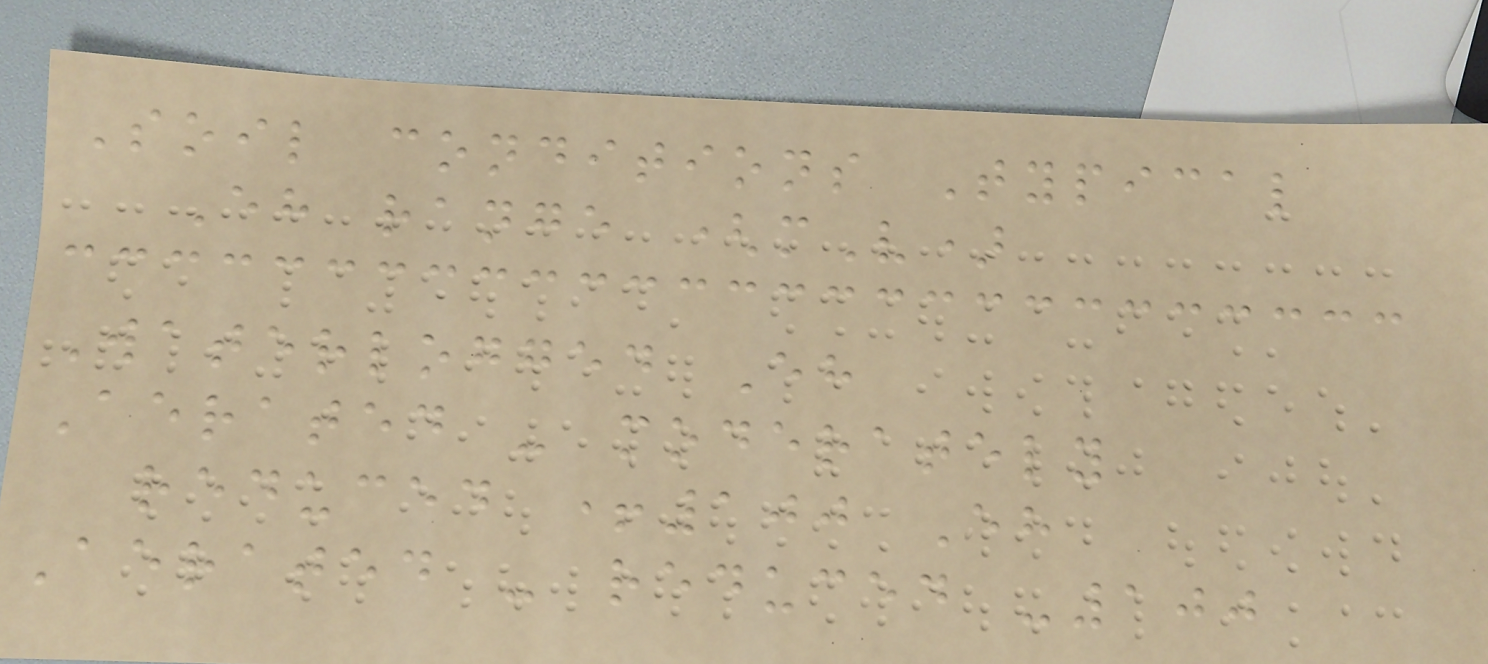Soil conditions Typical
Eh range (mV)
Waterlogged Eh
Aerated - moderately
reduced +100 Eh
Aerated - reduced -100
